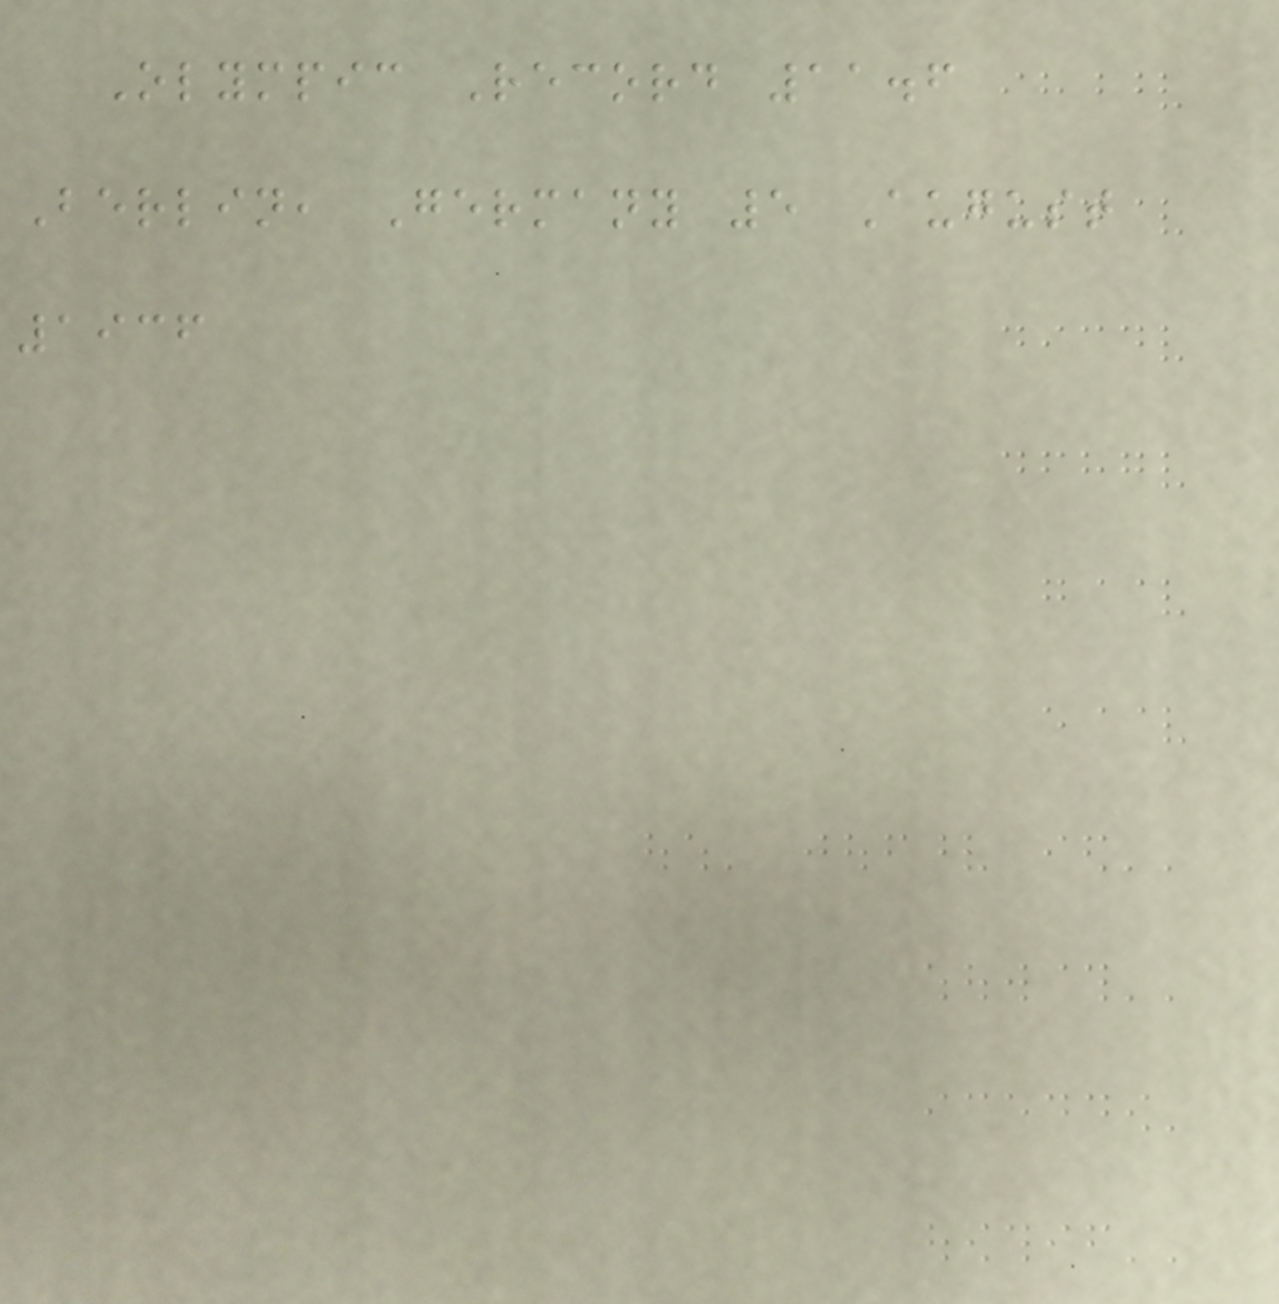Olympic Record 11.6
Berlin, Germany 5 August
1936
